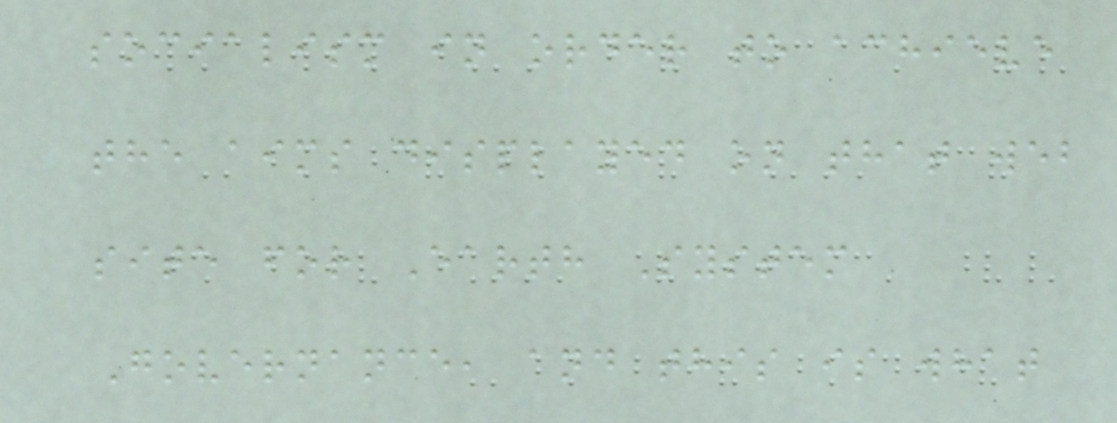socialism in order to achieve
the aims displayed on that web
site for Earth System
Governance, and this is what
